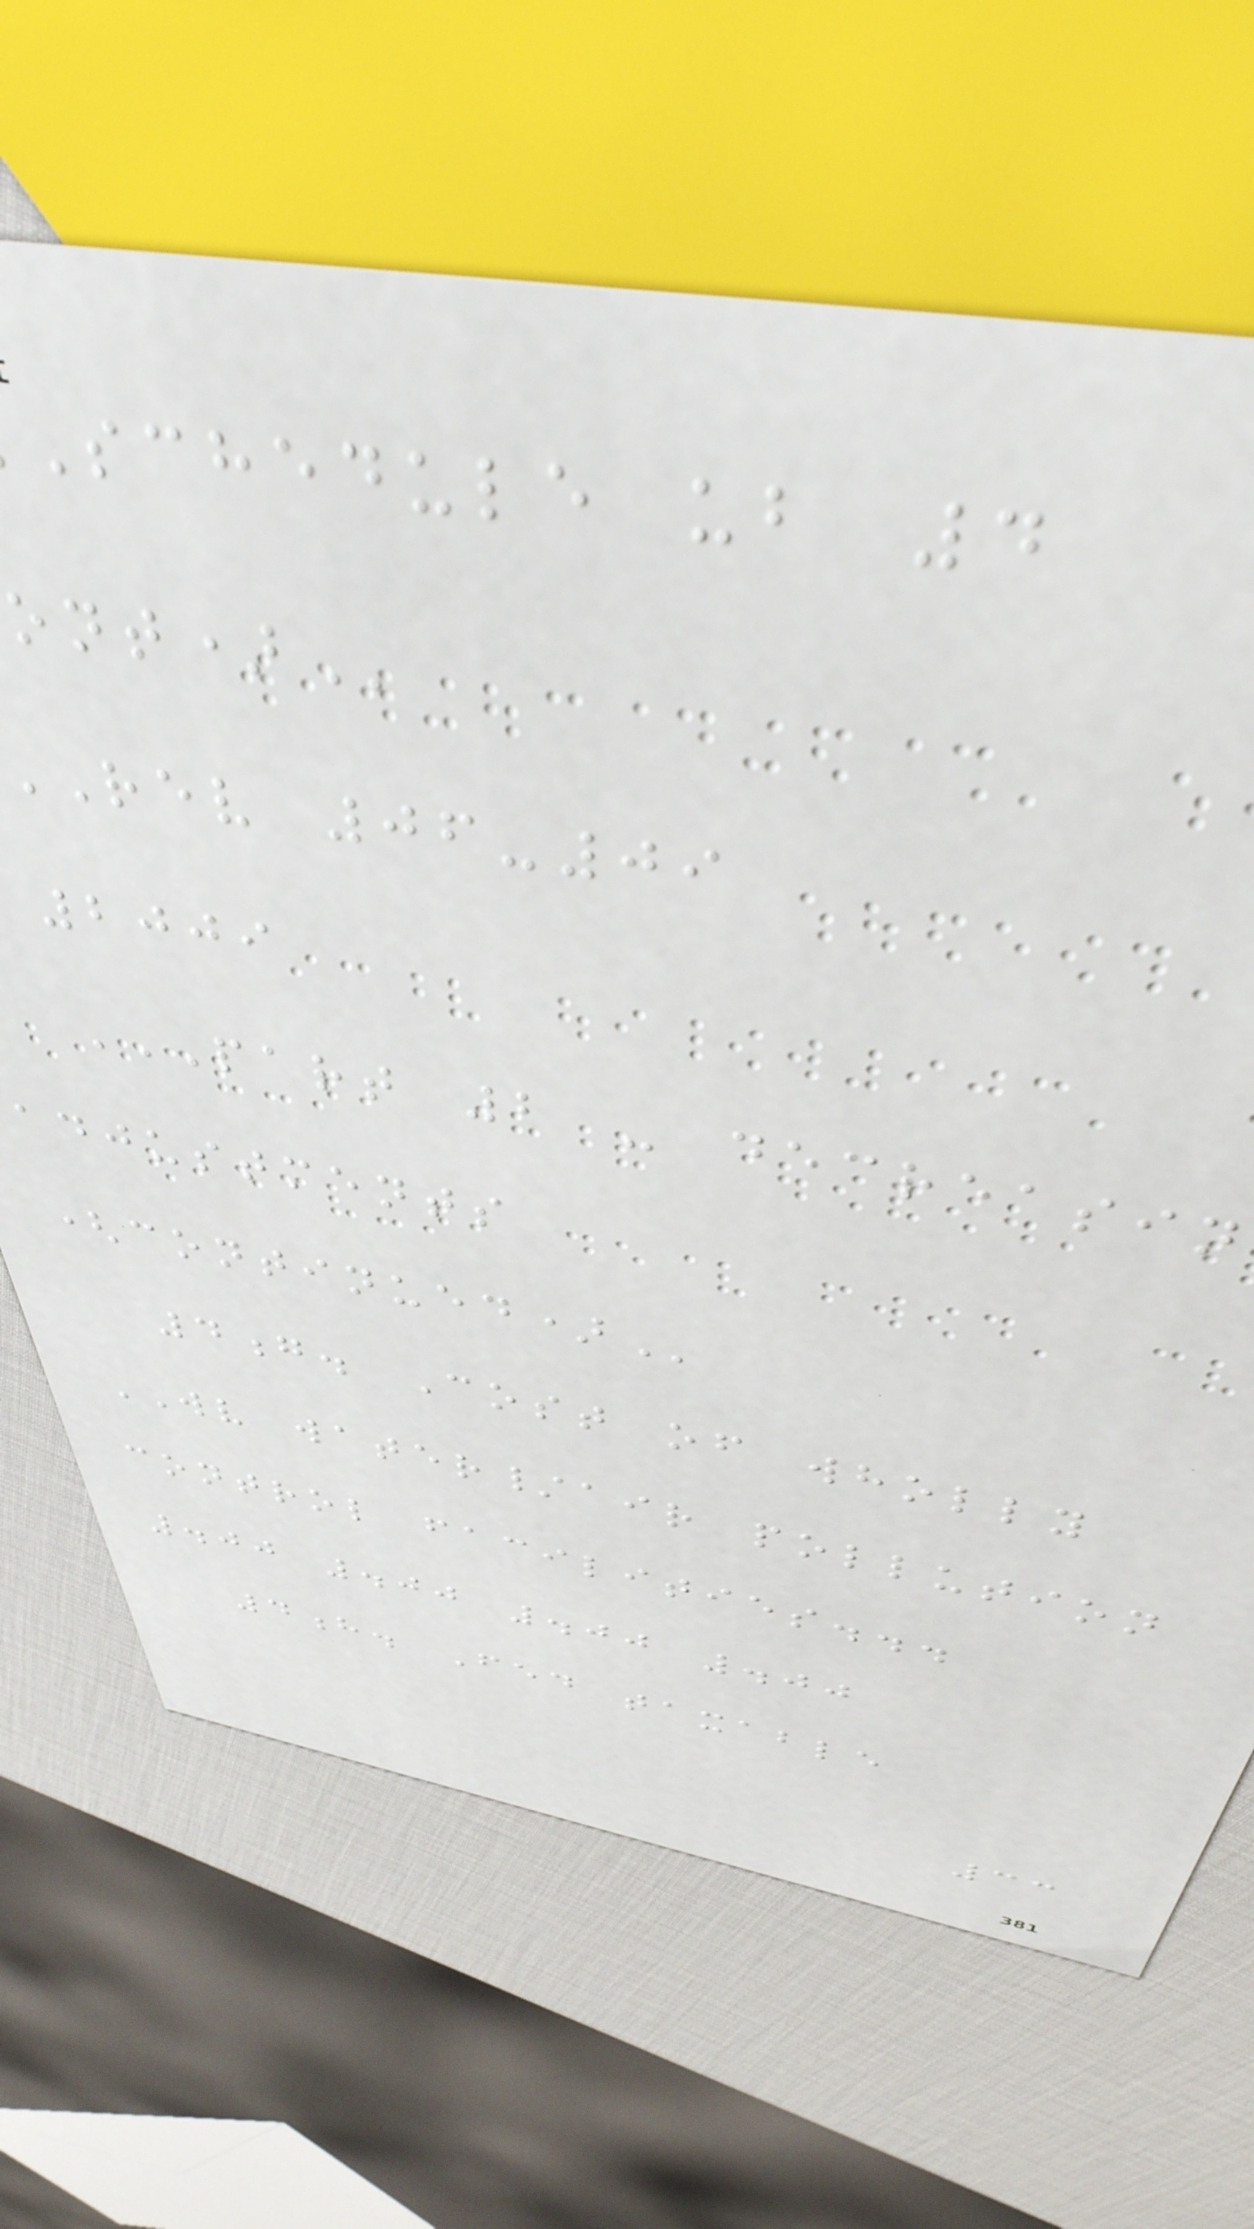schedule ub 4
rev 06-09
2009
adjustments
4g. Cost of wholly
WV water/air pollution
control facilities...
.00 .00 .00 .00
4h. Fed taxable
33
